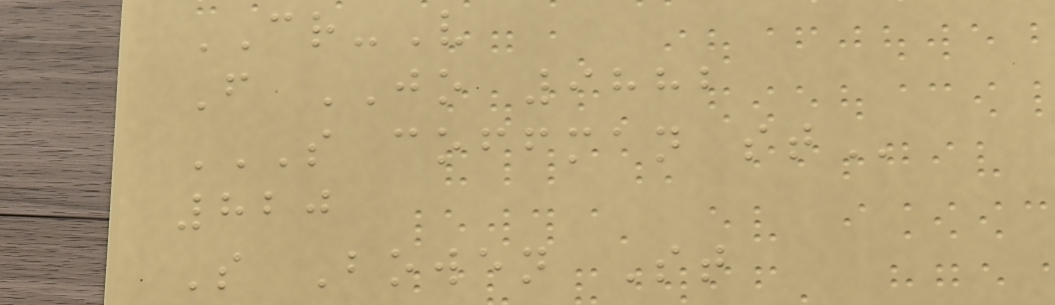CR-V
F JO 9882
S COFFMAN ST
820
S Bowen St
